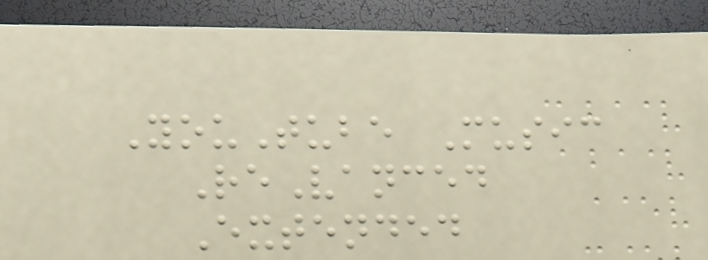YouTube Music
ReVanced
Extended
